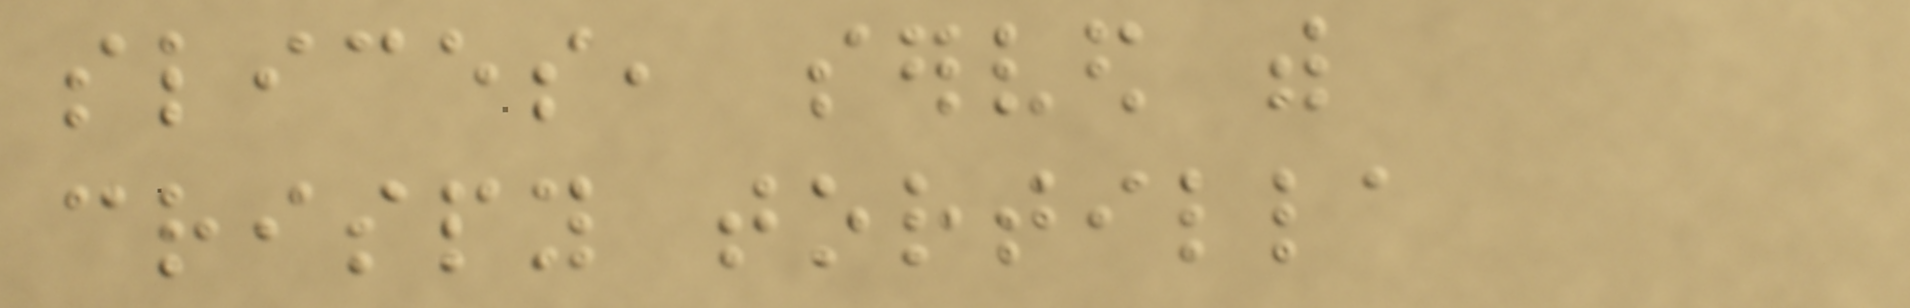slices, served with
crispy tortilla
